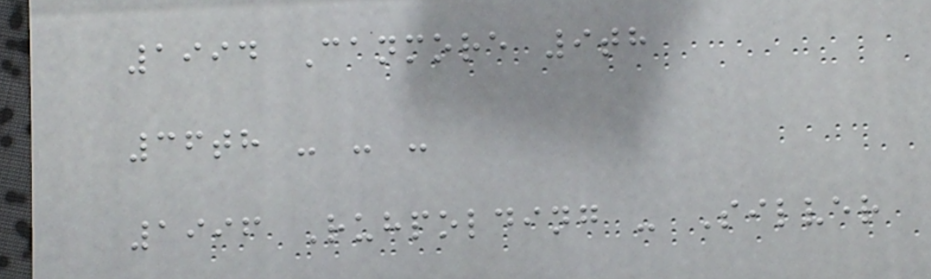1994 Canmore 9th
36th - - -
1996 Ruhpolding - Silver
